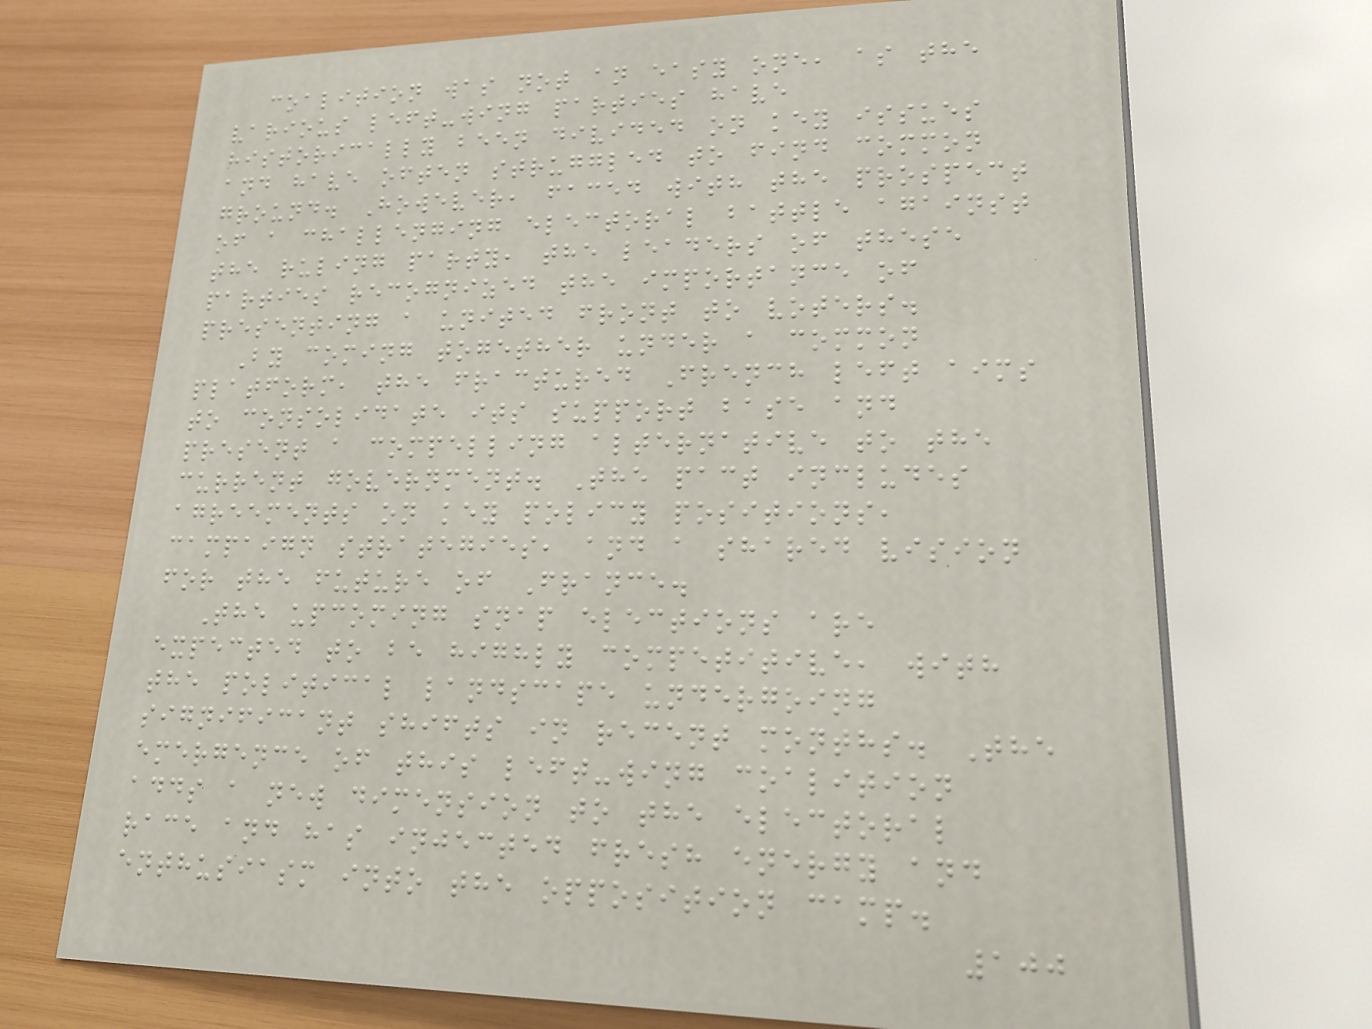coalition was not an easy one, as the
various left-wing parties have
historically been divided on key issues
and have often struggled to find common
ground. However, faced with the prospect
of a challenging electoral battle against
the ruling party, the leaders of these
parties recognized the importance of
presenting a united front to voters.
By coming together under a common
platform, the fractured French left aims
to consolidate its support base and
present a compelling alternative to the
current government. The pact includes
agreements on key policy positions,
campaign strategies, and a shared vision
for the future of France.
The upcoming snap elections are
expected to be highly competitive, with
the political landscape undergoing
significant shifts in recent months. The
emergence of this left-wing coalition
adds a new dimension to the electoral
race and has injected fresh energy and
enthusiasm into the opposition camp.
100
